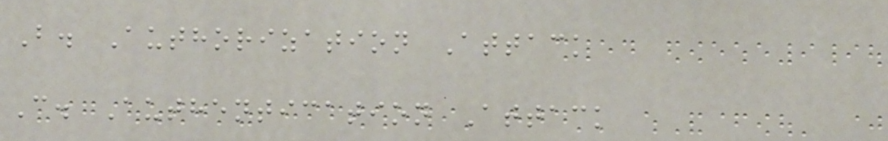B. Authorization Attack
C. Authentication Attack
